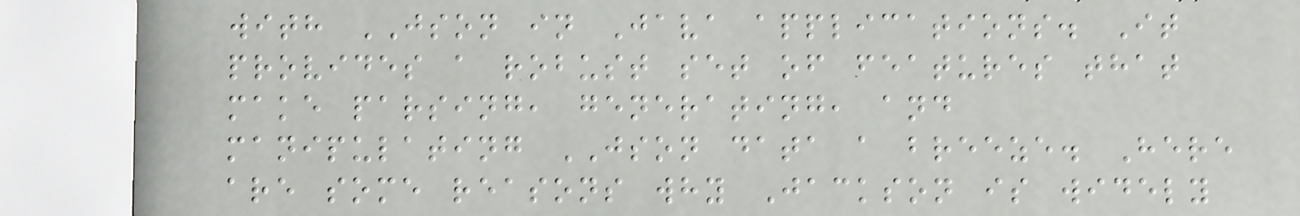with JSON in Java applications. It
provides a robust set of features that
make parsing, generating, and
manipulating JSON data a breeze. Here
are some reasons why Jackson is widely
